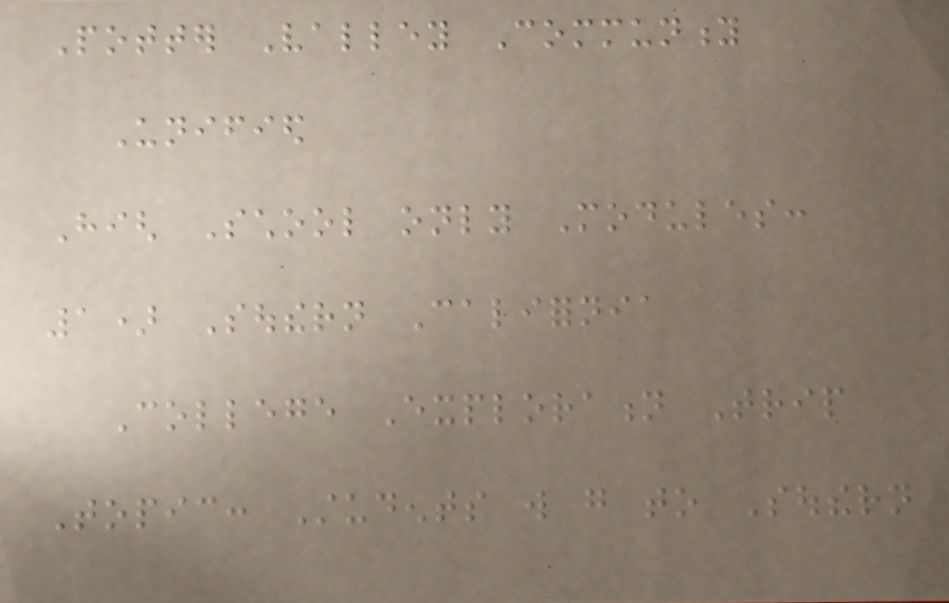Potter Valley Community
Unified
High School only Modules:
1) Southern California
College Exploration Trip
Topic: Students will go to Southern
